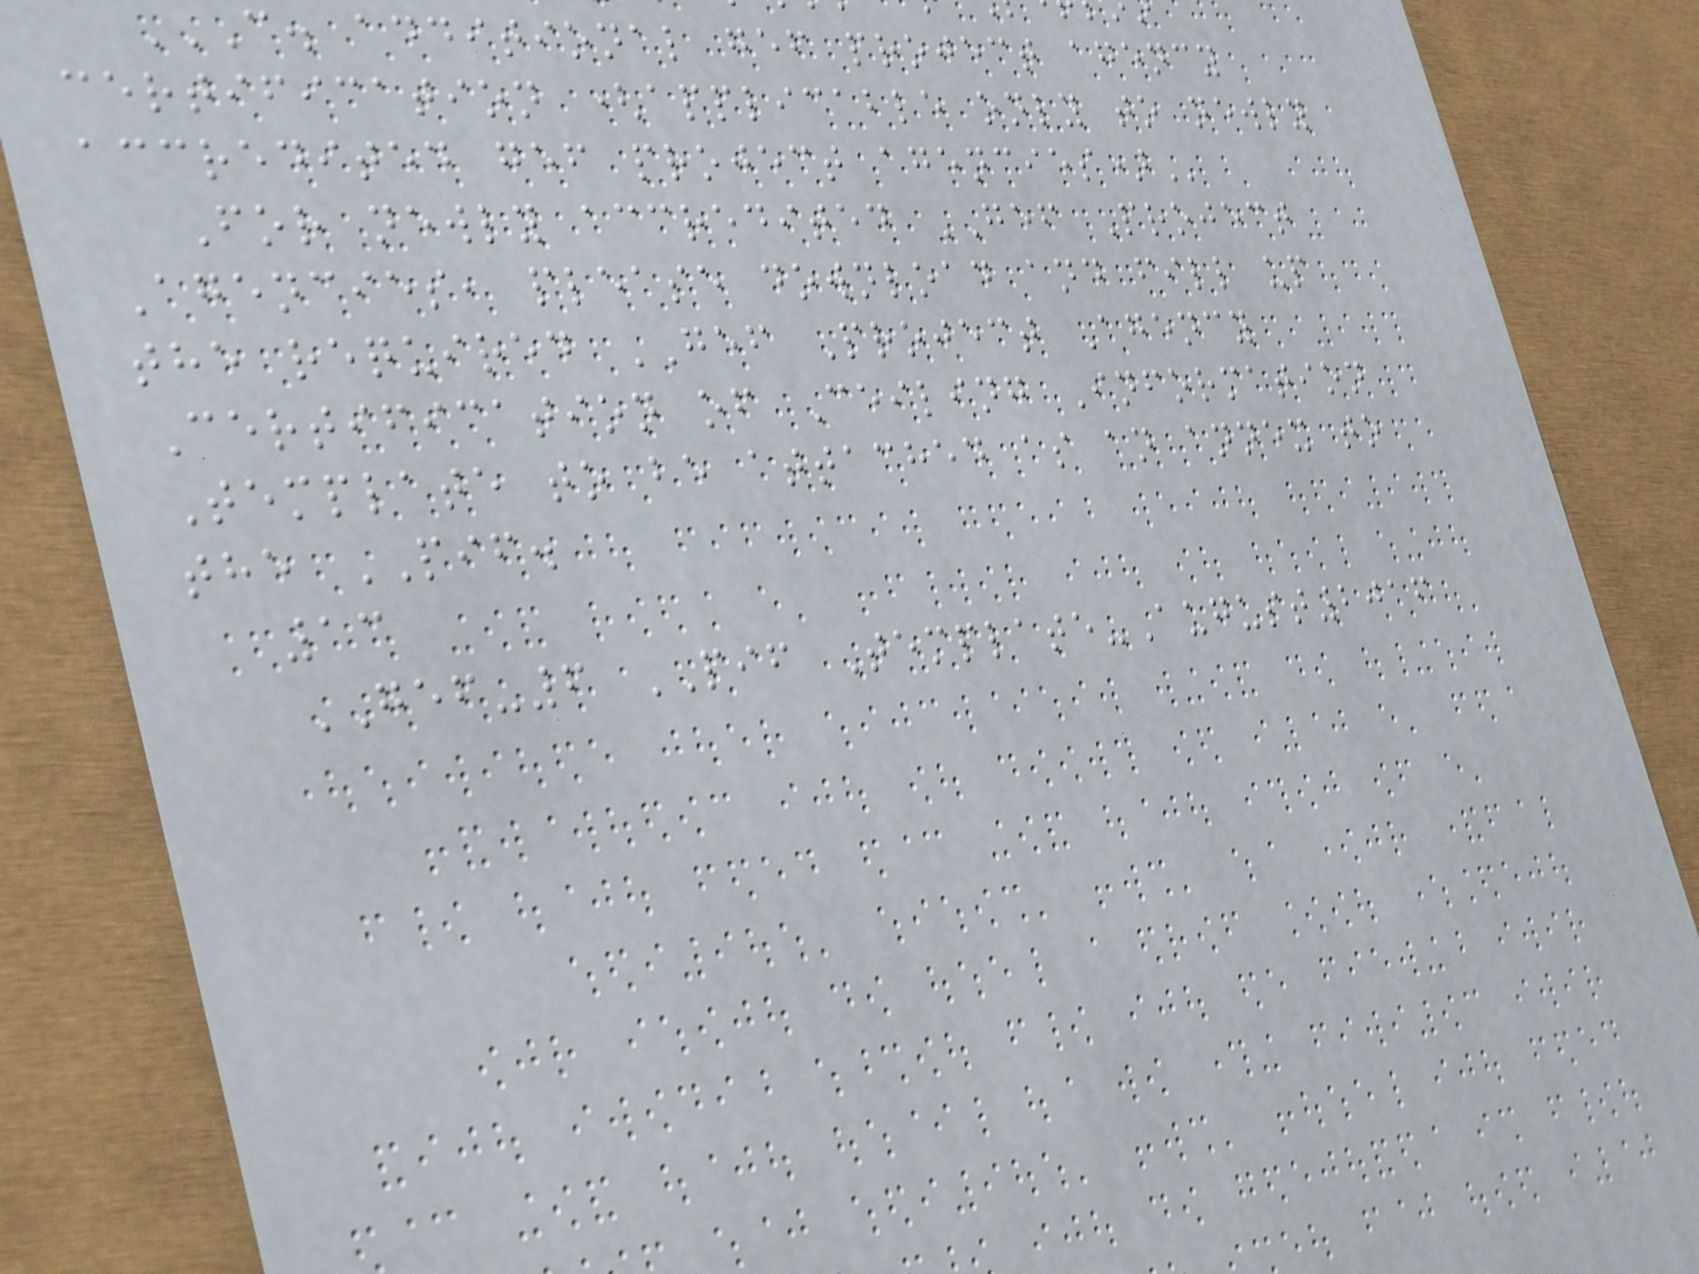C. ADDITIONAL GEF PROJECT AGENCY
certification (applicable only to newly
accredited gef project
For newly accredited GEF Project
Agencies, please download and fill up
the required GEF Project Agency
Certification of Ceiling Information
Template to be attached as an annex to
the PIF.
13
GEF-6 PIF Template-August2016
